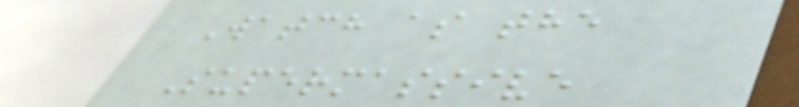Watch as the
Supermassive
